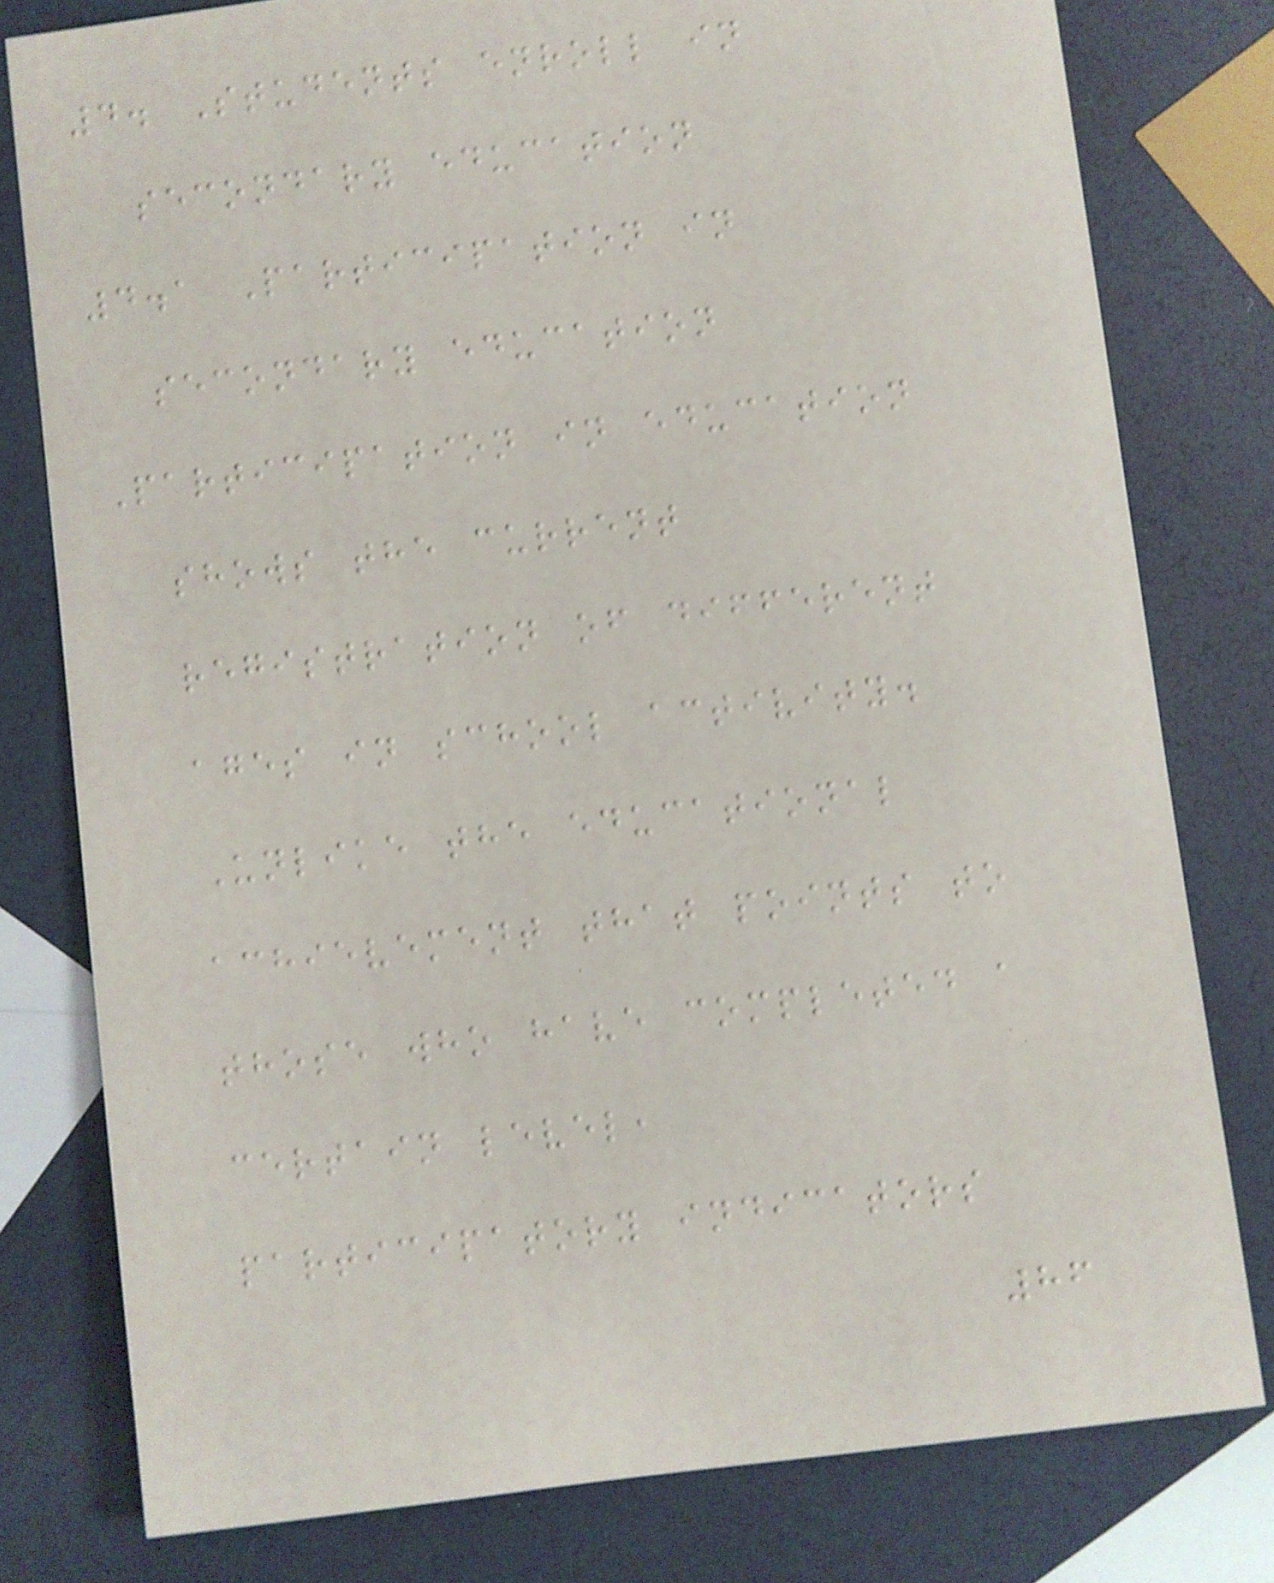4. Students enroll in
secondary education
4.1 Participation in
secondary education
Participation in education
shows the current
registration of different
ages in school activity.
Unlike the educational
achievement that points to
those who have completed a
certain level,
participatory indicators
86
